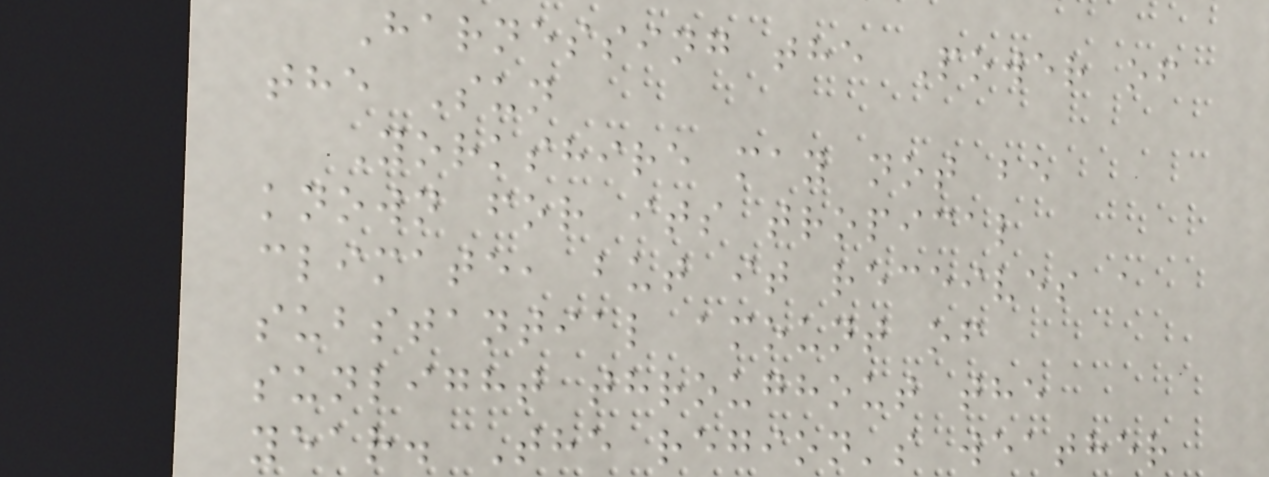Harnessing the Power of
the Sun
Yorkshire may not be
known for its tropical
climate, but it receives a
substantial amount of
sunlight throughout the
year. The region's weather
